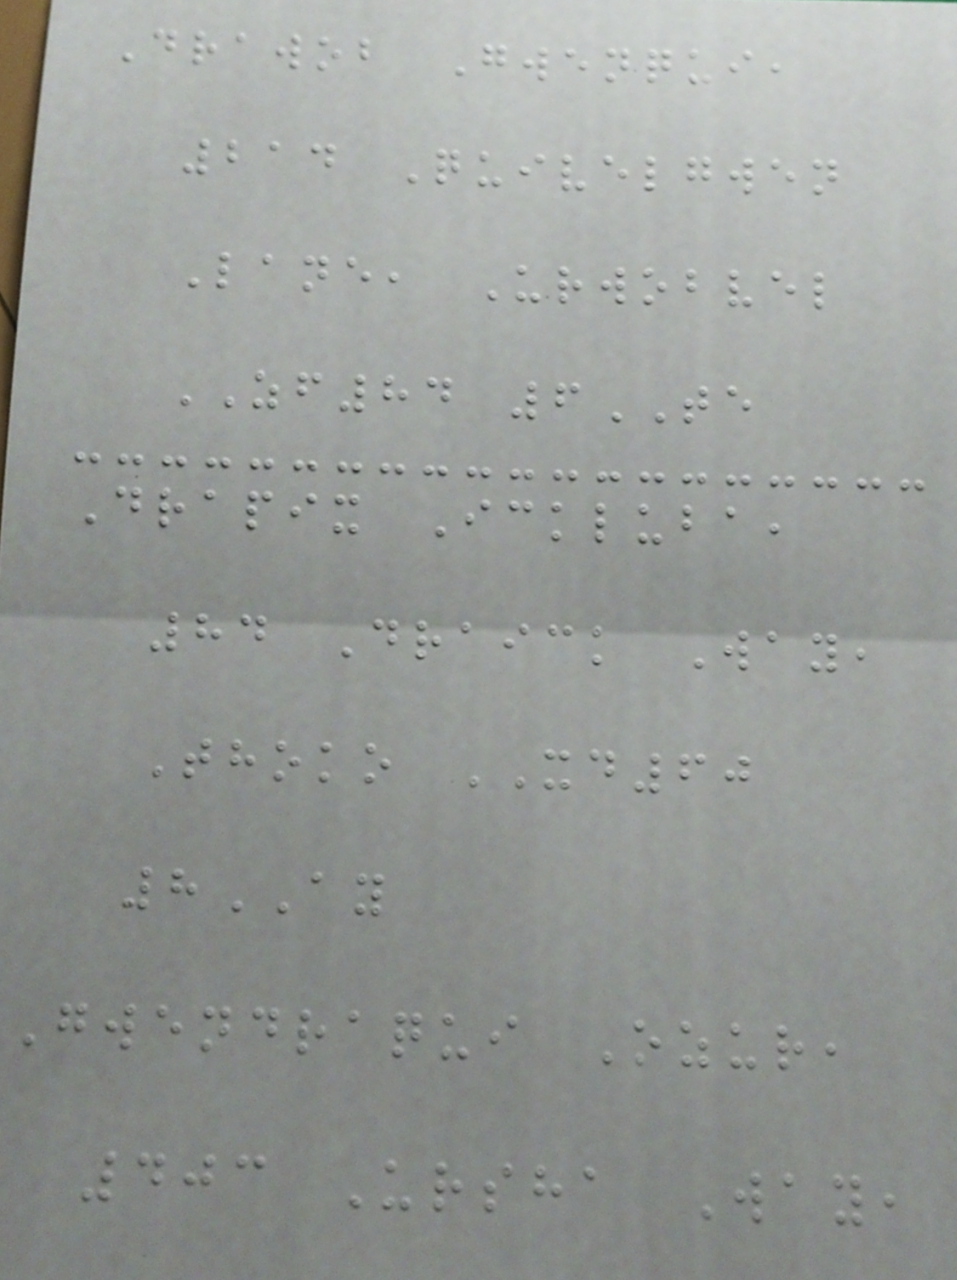Drawob Gwenqui,
214 Quivelgwen
Lane, Urwobvel
ZF84 6TE
Drapix Ickluba,
84 Draick Way,
Thoko XD60
8AY
Gwendraqui Ozur,
403 Ursha Way,
